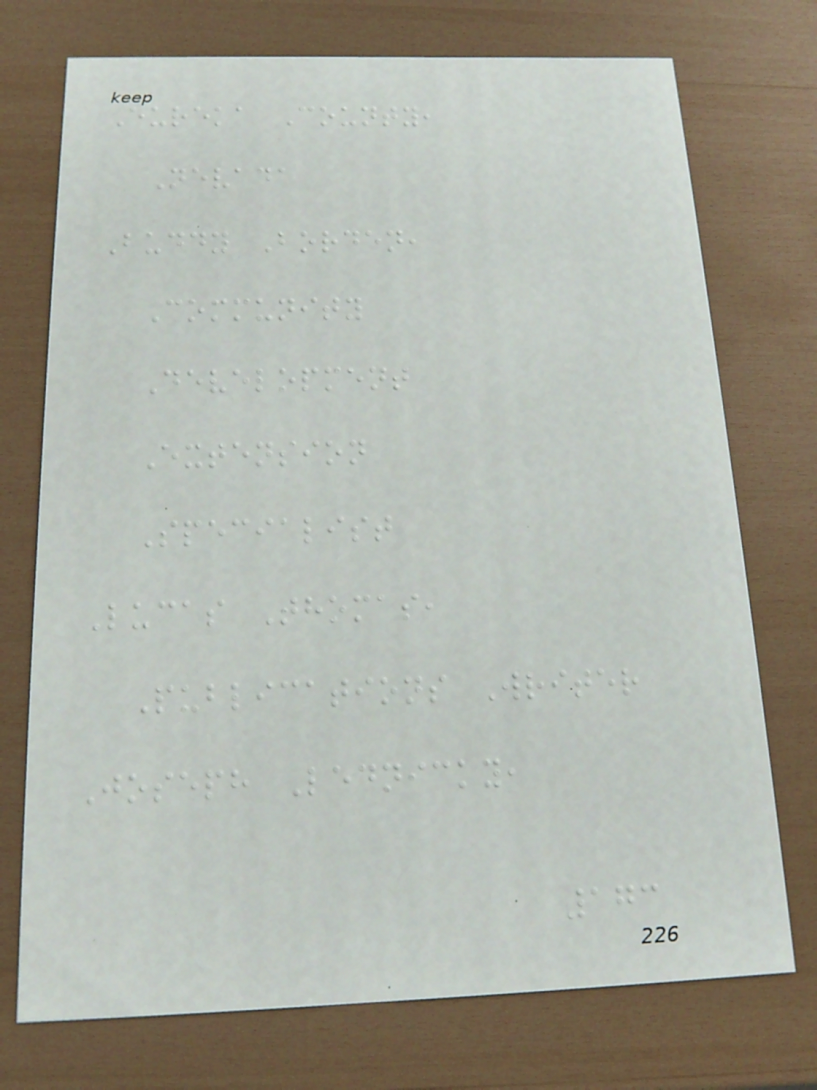Eureka County,
Nevada
Buddy Borden,
Community
Development
Extension
Specialist
Lucas Thomas,
Publications Writer
Joseph Lednicky,
173
